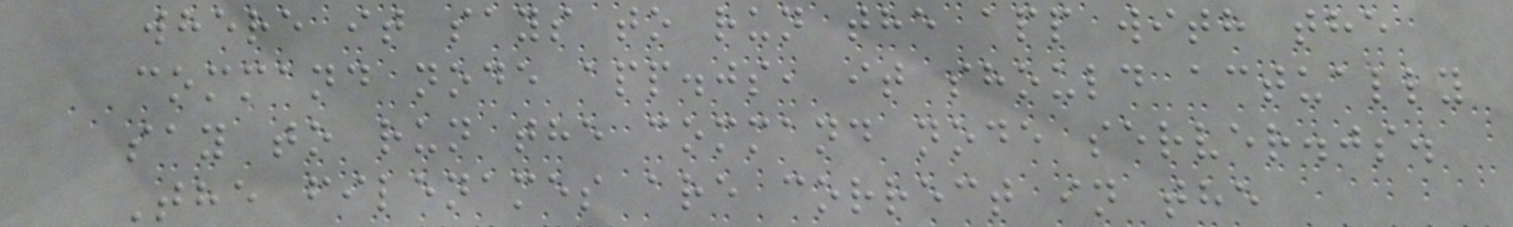where it says to run the app with the
command node app.js, it should actually
say to run the command node server.js.
The filenames are correct in the
